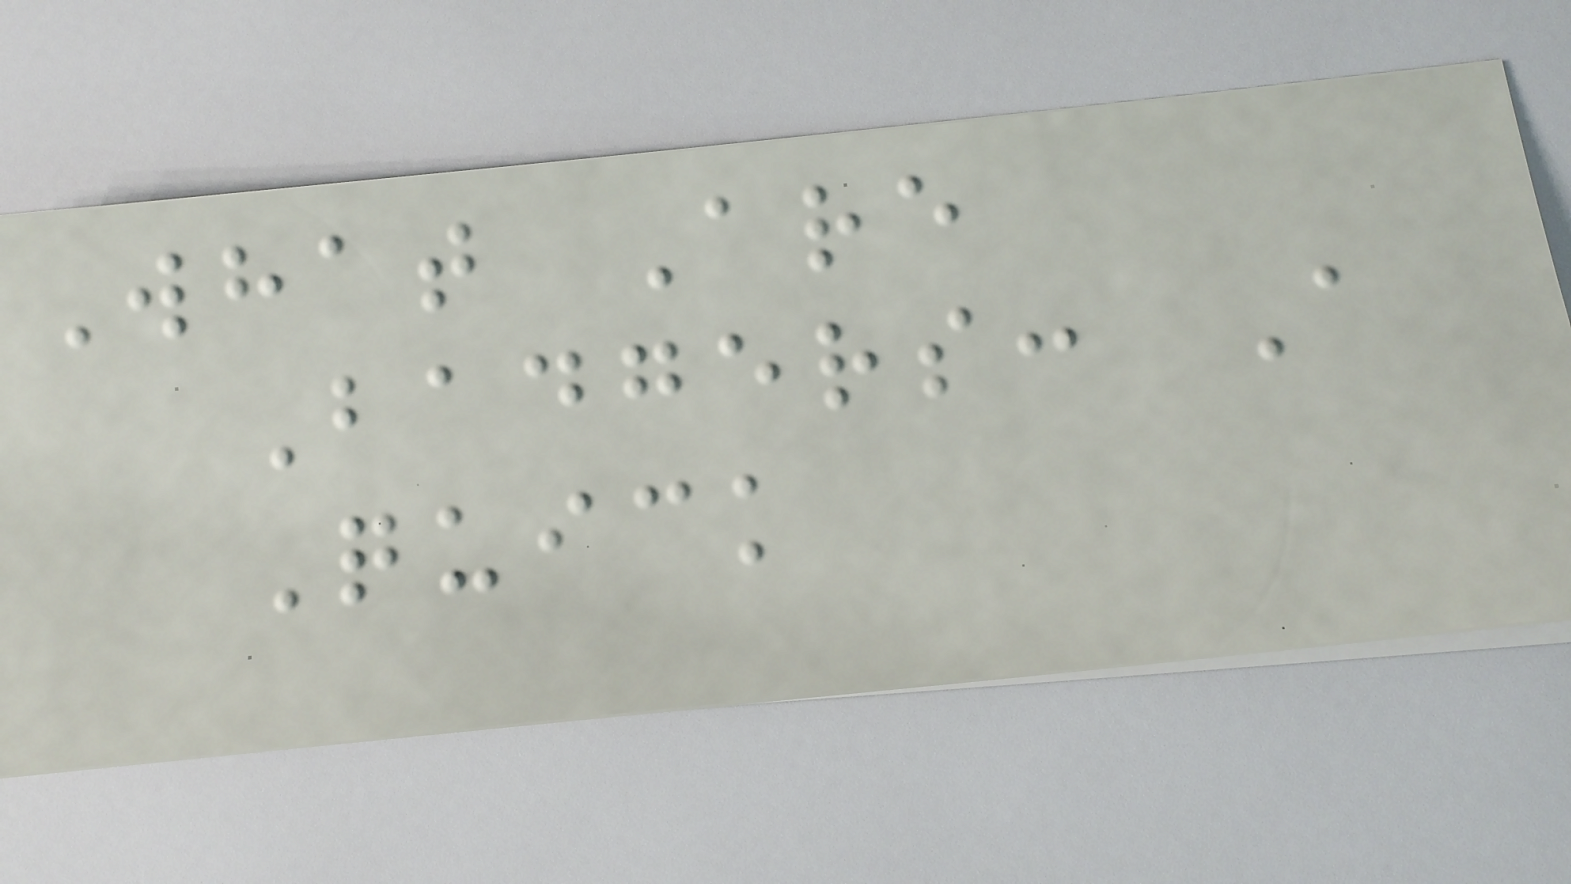What Are
Badgers: A
Quick
